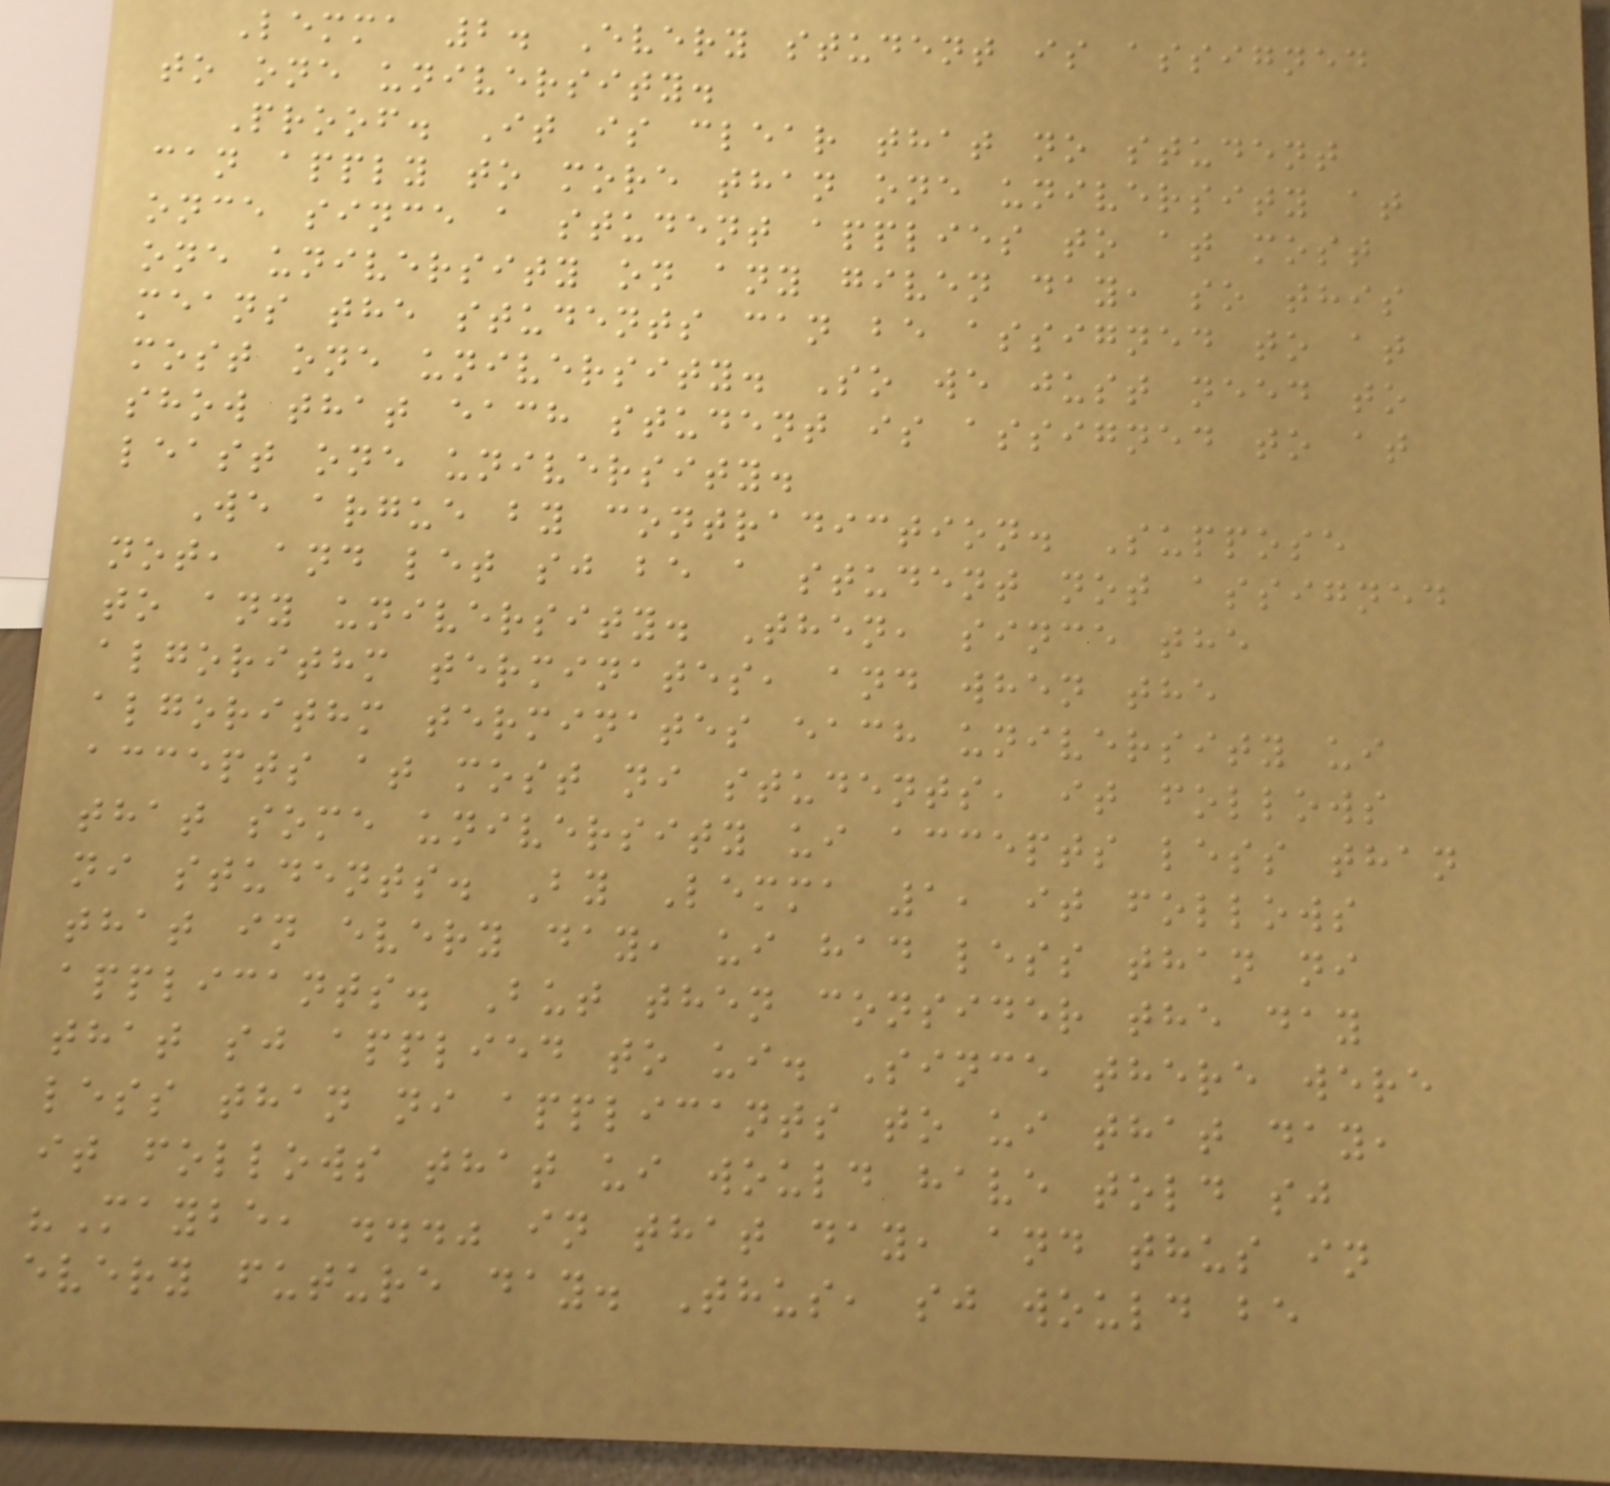Lemma 2. Every student is assigned
to one university.
Proof. It is clear that no student
can apply to more than one university at
once since a student applies to at most
one university on any given day, so this
means the students can be assigned to at
most one university. So we just need to
show that each student is assigned to at
least one university.
We argue by contradiction. Suppose
not, and let sj be a student not assigned
to any university. Then, since the
algorithm terminates, and when the
algorithm terminates each university ui
accepts at most ni students, it follows
that some university ui accepts less than
ni students. By Lemma 1, it follows
that in every day, ui had less than ni
applicants. But then consider the day
that sj applied to ui. Since there were
less than ni applicants to ui that day,
it follows that ui would have told sj
"Maybe, ..." in that day, and thus in
every future day. Thus, sj would be
